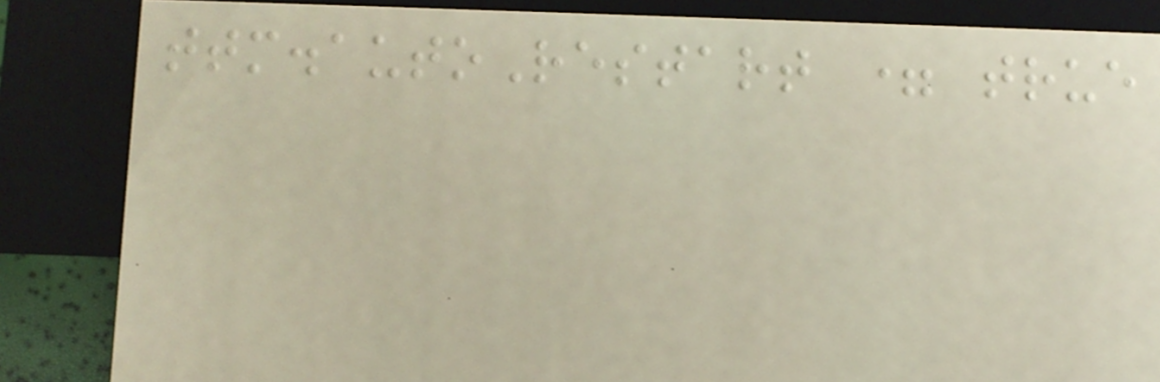ttm.autoRestart = true
